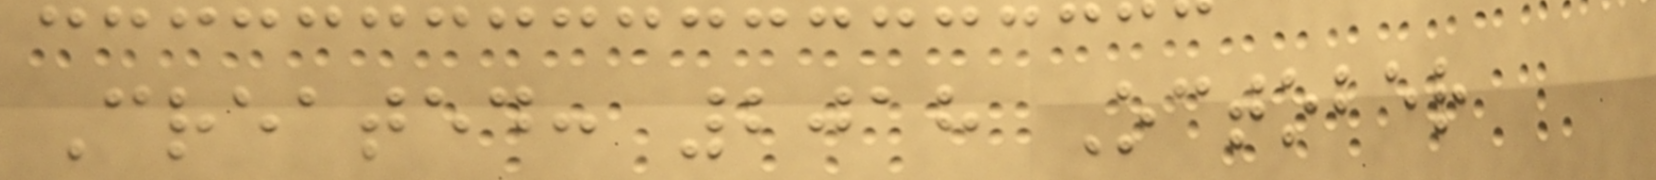Created: 2018 October
